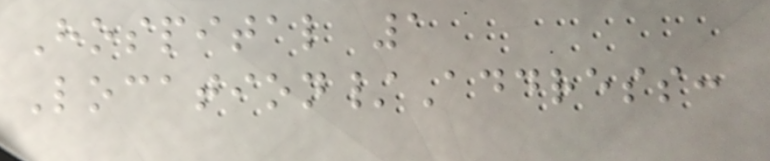Hospital 1
Location/Address:
